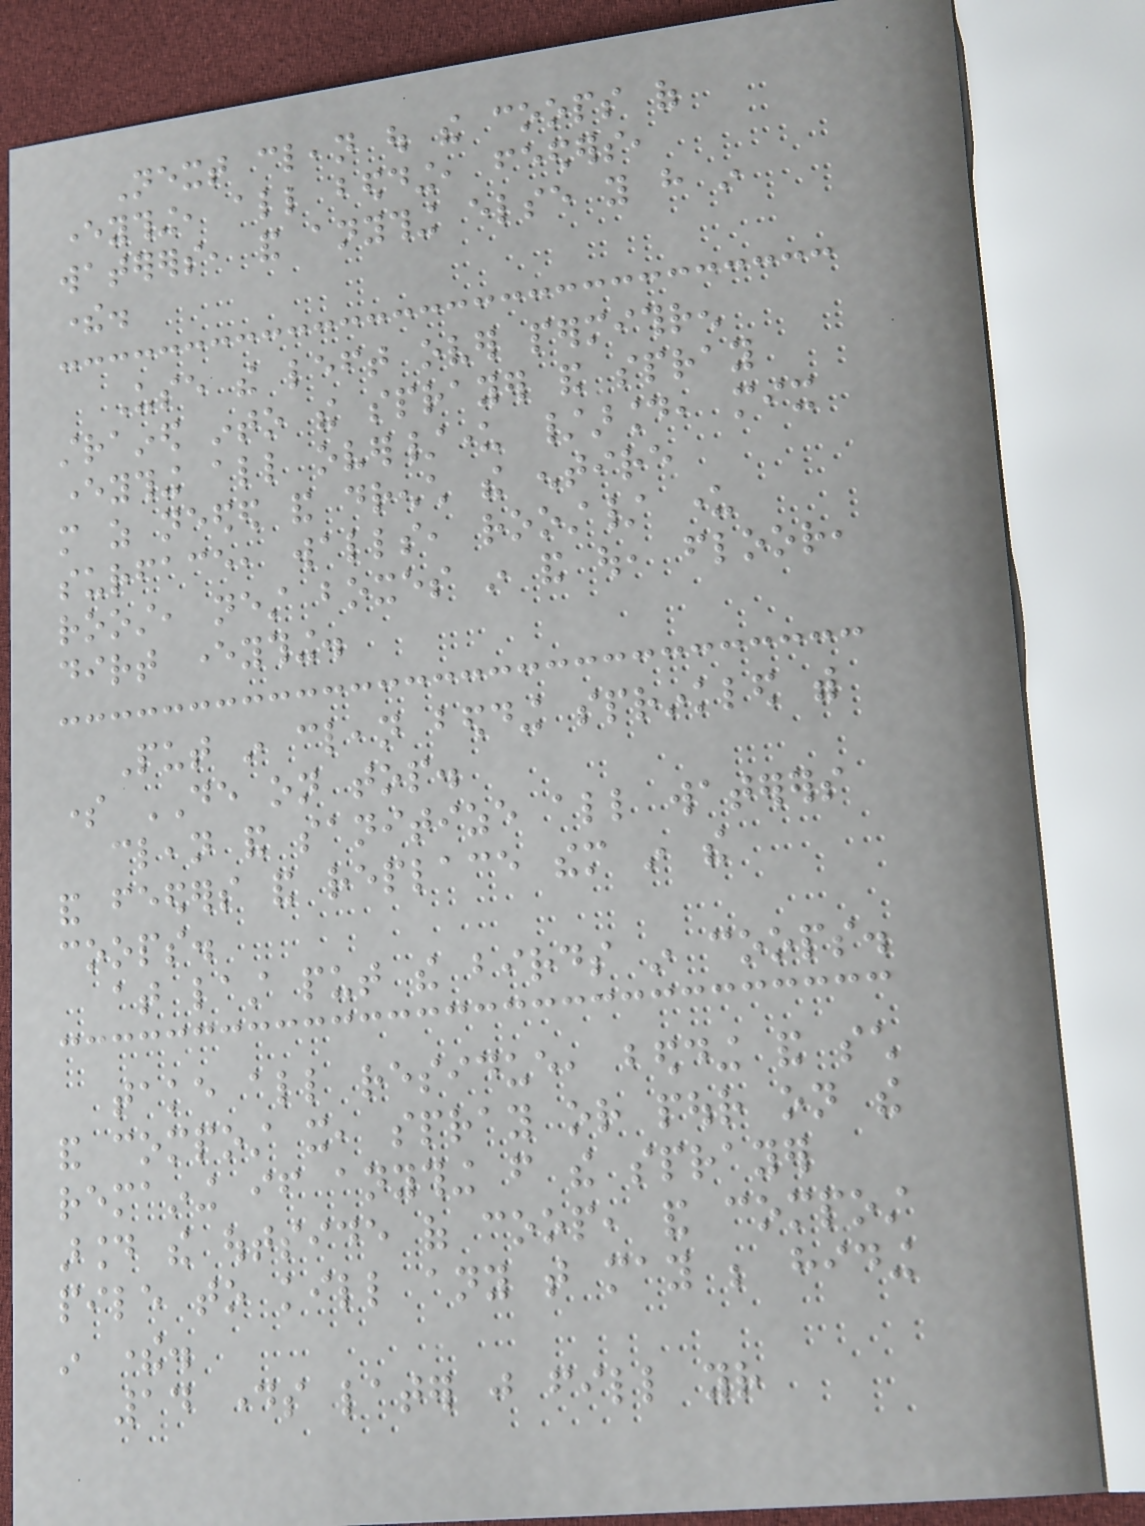Next clean out the coops of
everything, all bedding, feeders,
waterers, and anything else you have in
there.
Use the left over permithren
strained into the sprayer and spray
everything all over/under /around, mix
more as needed and drench the entire
surface, walls, roost/ under
roost, nest boxes in and out, floor,
dirt everything.
Put in clean bedding sprinkled with
some DE on top.
clean and sanitize all waterers
and feeders and replace them in the
coops.
at last put the birds in coops.
take all residue, bedding and such
and compost it, spray or pour on the
remaining if anything from the sprayer
around the outside of coop, and compost
pile to kill any that may be hiding
in there.
14 days later just fill your
